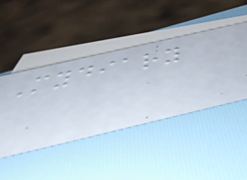Mydiary
